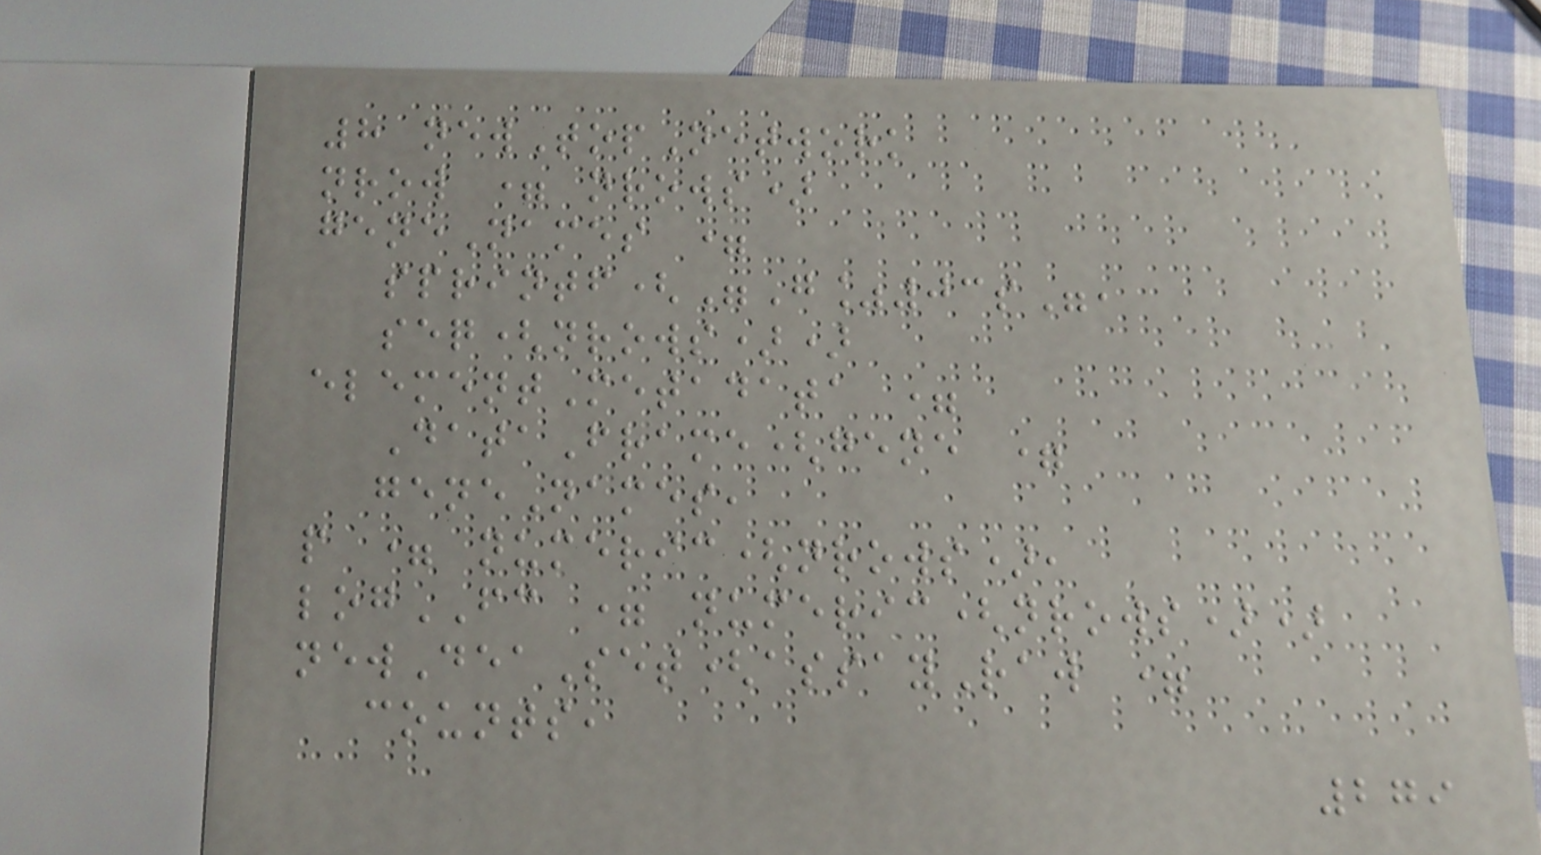8 newTopNetwork
nrow = nrows)
geneNames =
sprintf("G%03s",
seq(nrows))
elementMetadata =
DataFrame(gene =
geneNames,
p = numeric(nrows),
logFC = numeric(nrows))
newDeaSet(assayRaw =
counts,
279
